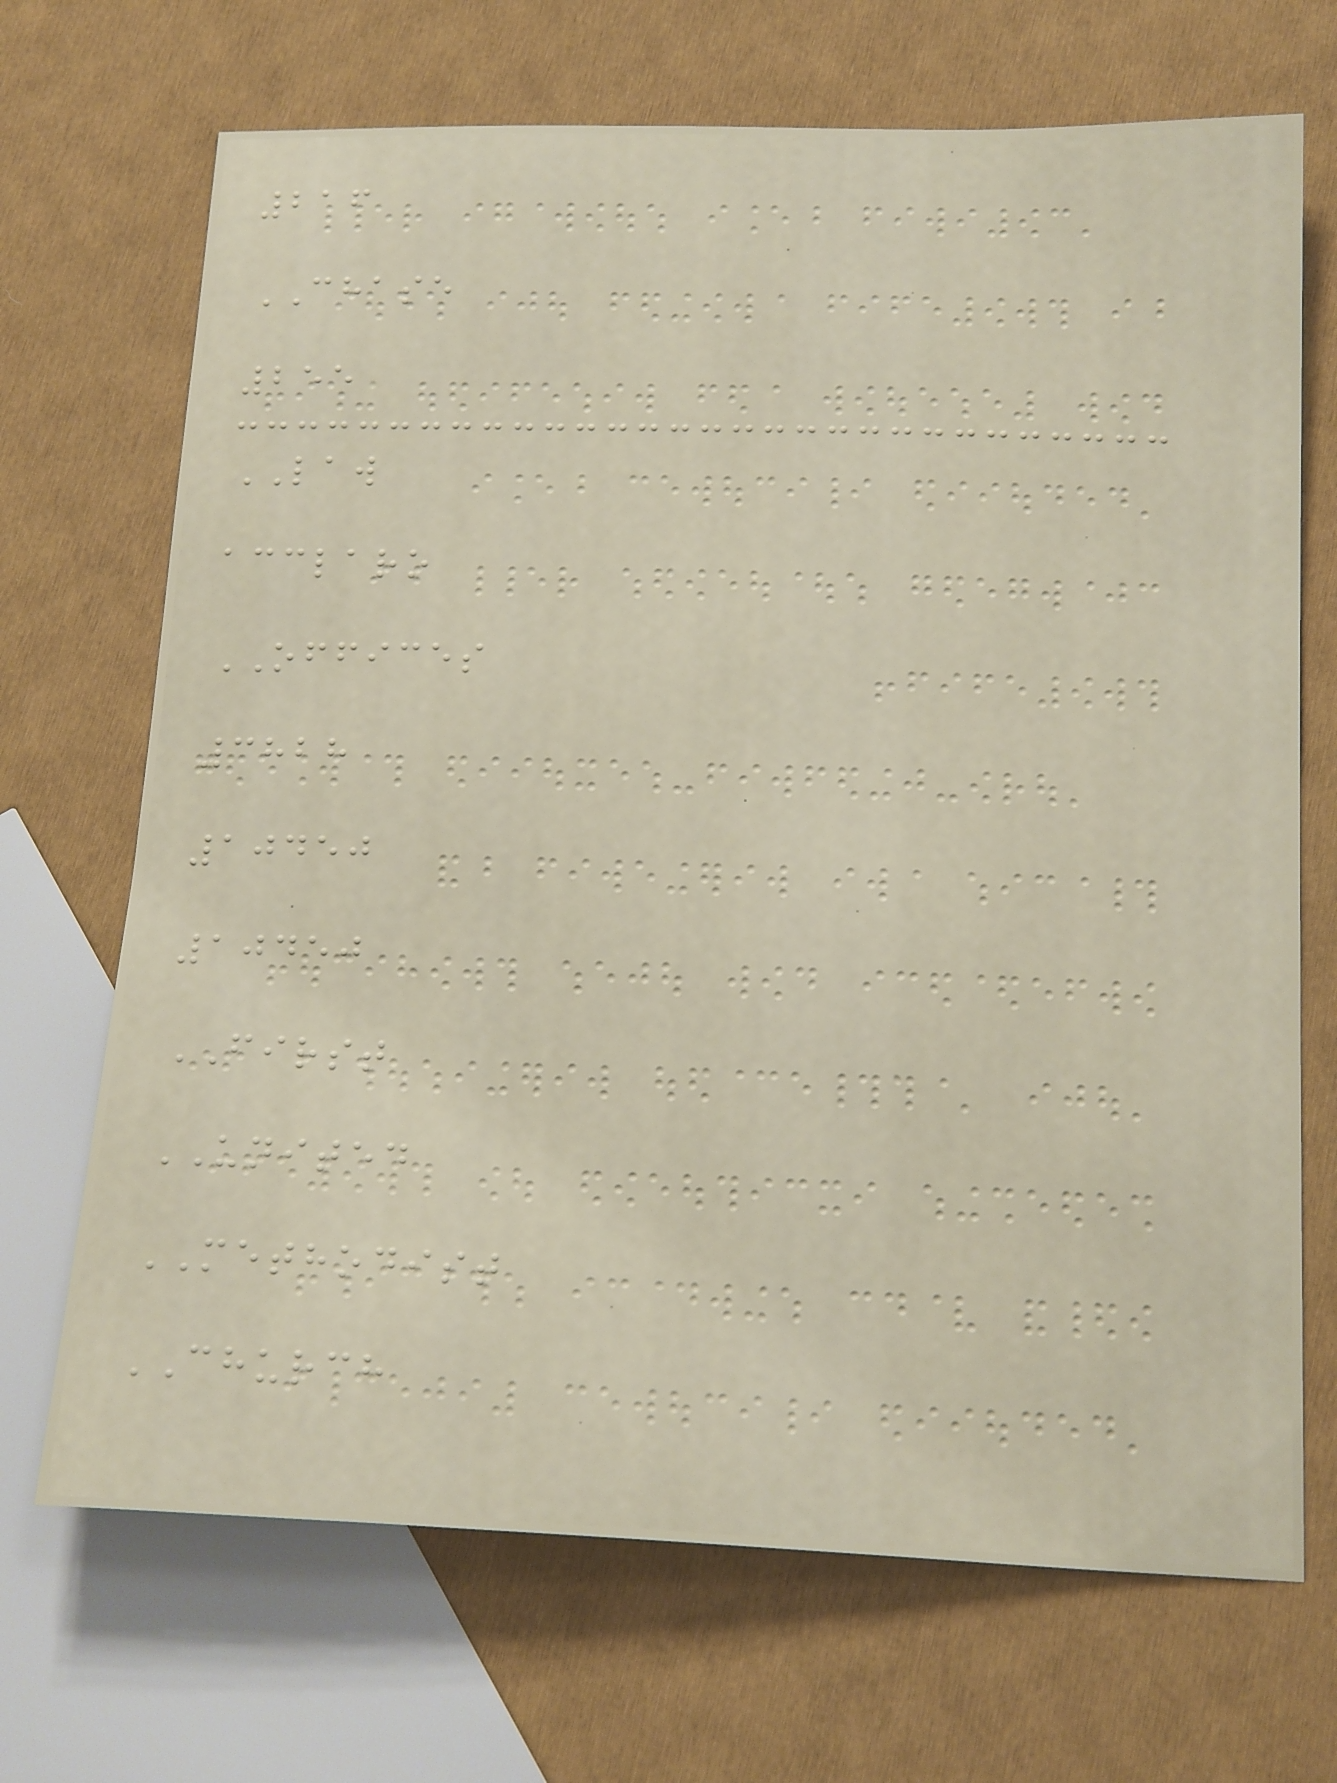216
CHASE
255
LAW
acclaro
OFFICES
3828
10450
10450
FIRST
UNITED
METHODIST
CHURCH
